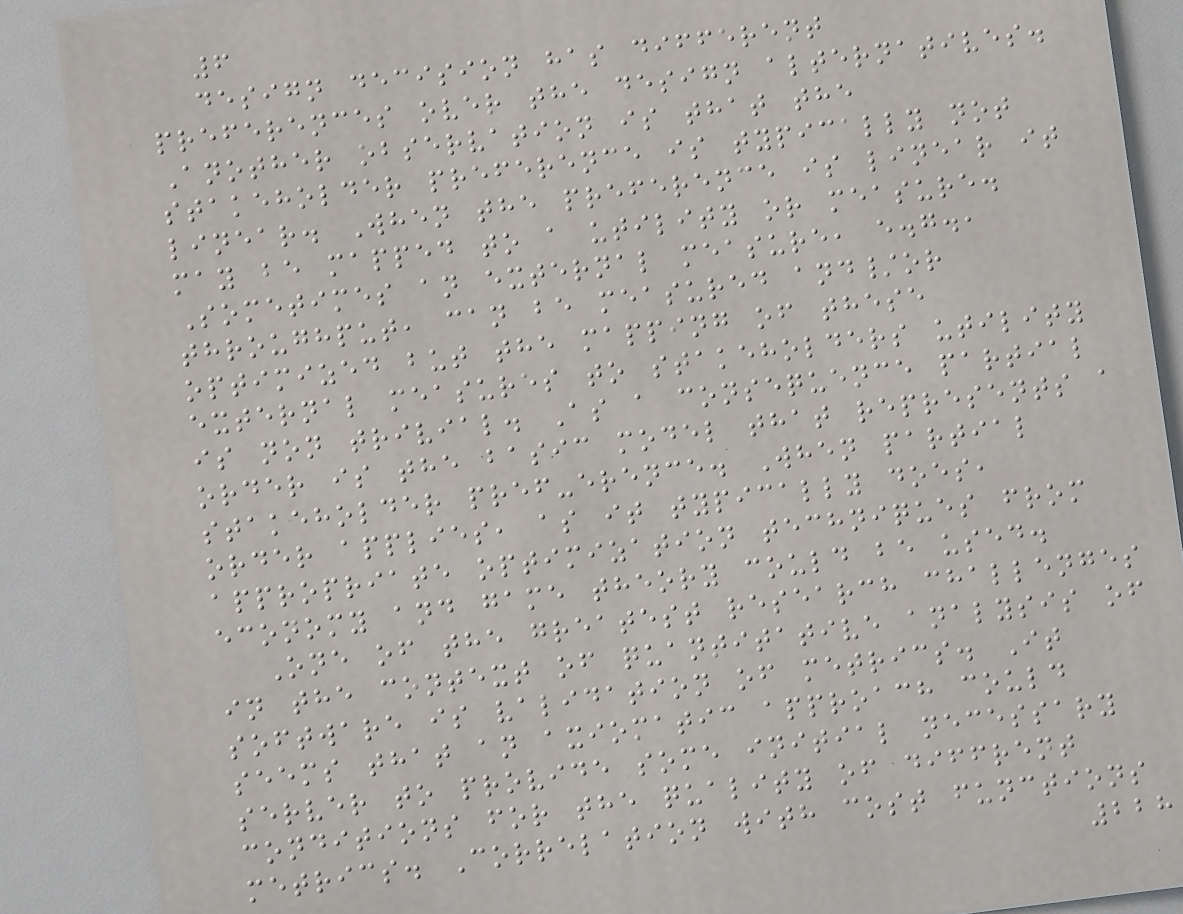6
design decision has different
preferences over the design alternatives.
Another observation is that the
stakeholder preference is typically not
linear. When the preference is linear it
may be mapped to a utility or measure.
Sometimes an external measure, e.g.,
throughput, can be measured and/or
optimized but the mapping of these
external measures to stakeholders utility
is non trivial. As a consequence partial
order is the basic model that represents a
stakeholder pref-erence. When partial
order applies, as it typically does,
appropriate optimization techniques from
economy and game theory could be used.
One of the greatest research challenges
in the context of quantitative analysis of
software is validation of metrics. It
seems that an axiomatic approach could
server to provide some initial necessary
conditions for the quality of diffrent
metrics. Correlation with cost functions
228
